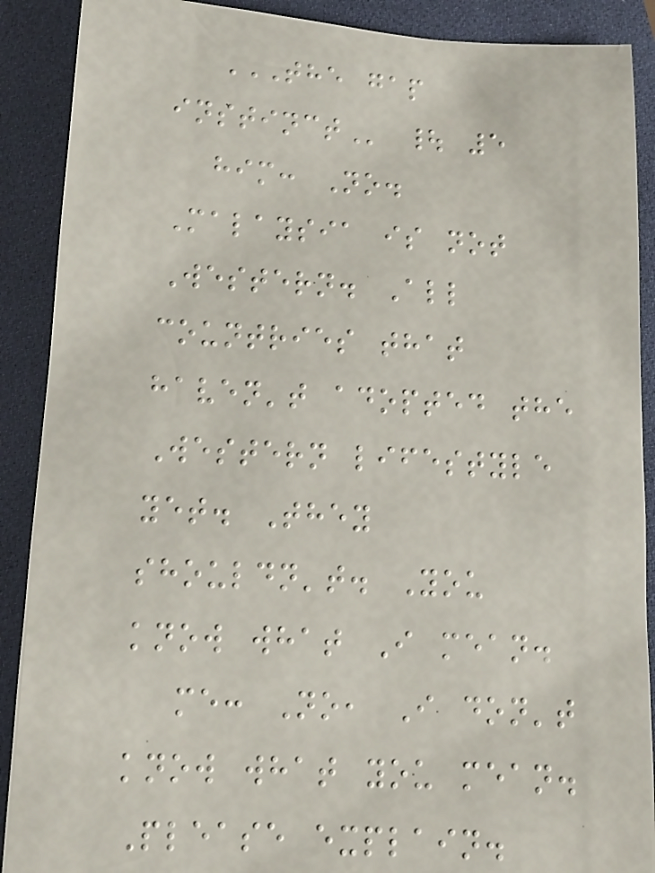THE GAP
INSTINCT | 5
him: No.
Malaysia is not
Western. All
countries that
haven't adopted the
Western lifestyle
yet. They
shouldn't. You
know what I mean.
me: No, I don't
know what you mean.
Please explain.
